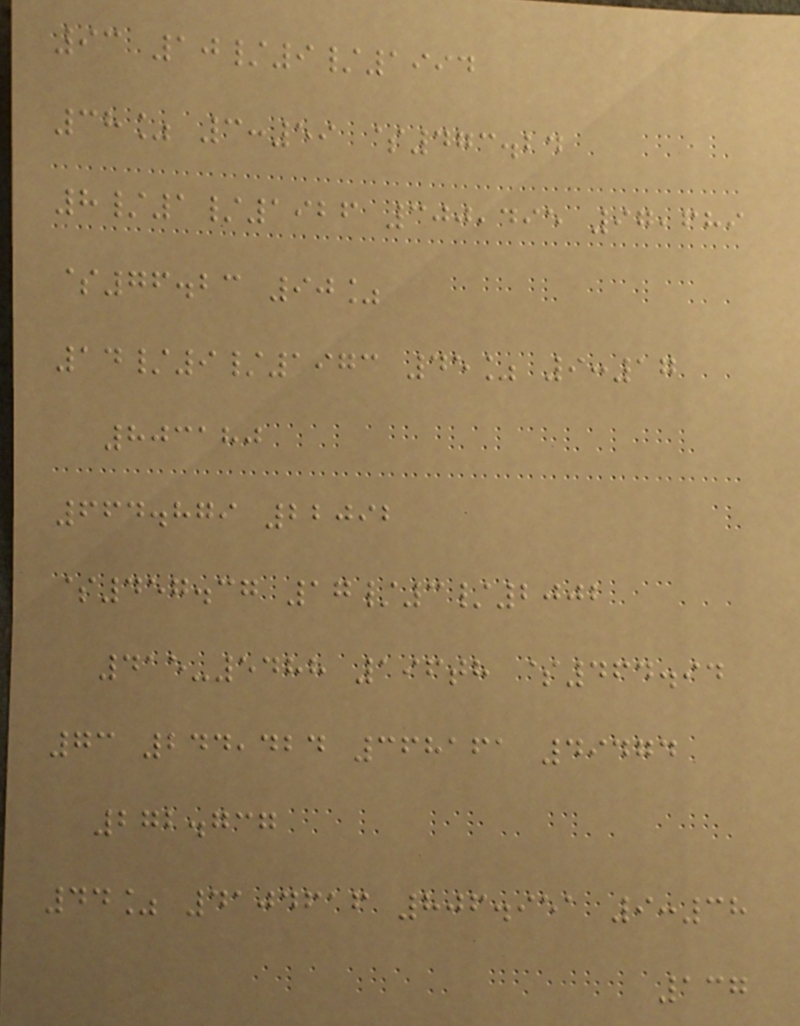93 10/9/1994
38% 3:59 $473.24
8/1/1926 300,495 97,689
$76.23 90%
14/9/1973 45% 9:17
803180
664.879 22092
$457.37 17/3/2002
415-5488 196th $464.94
73 244,424 368161 49474
272.737
44% 4104616 806.951 9:38
137
